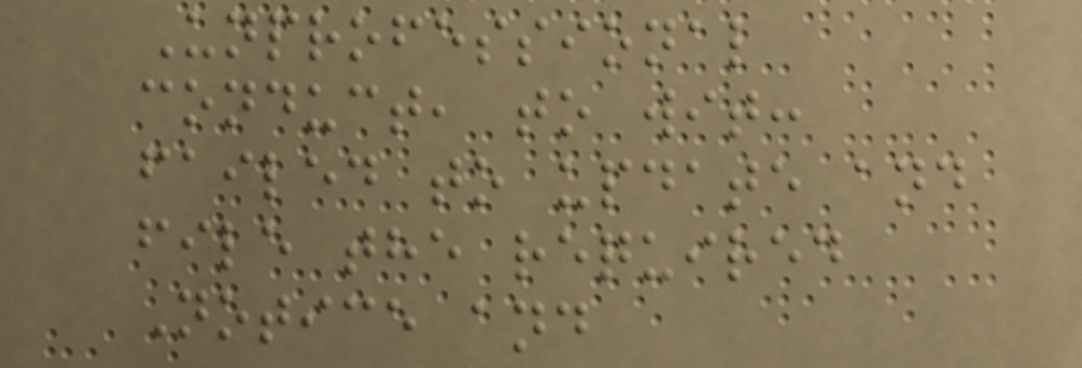Unprofessional
conduct, to wit:
failed to update and
file the required
Notice and
